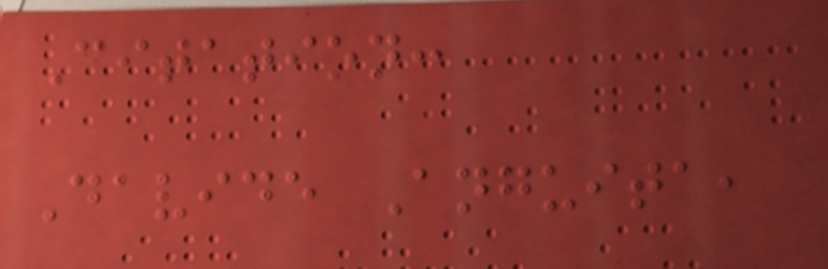Citation:
Davide Anguita,
